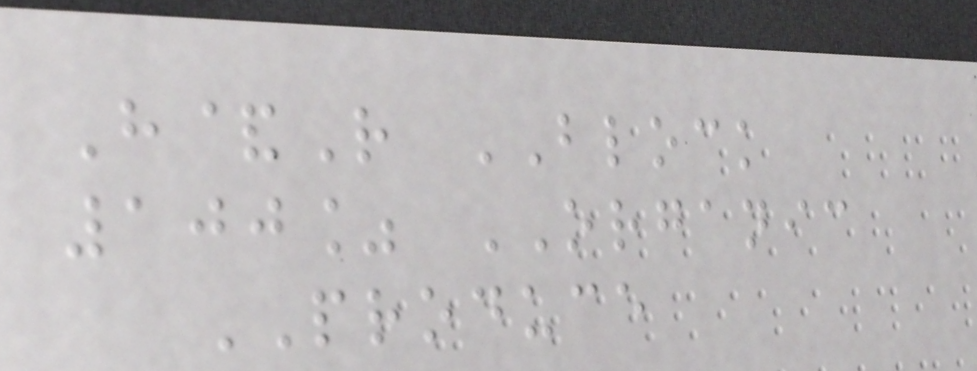H&R BLOCK
100% ORGANIC
PRODUCE
